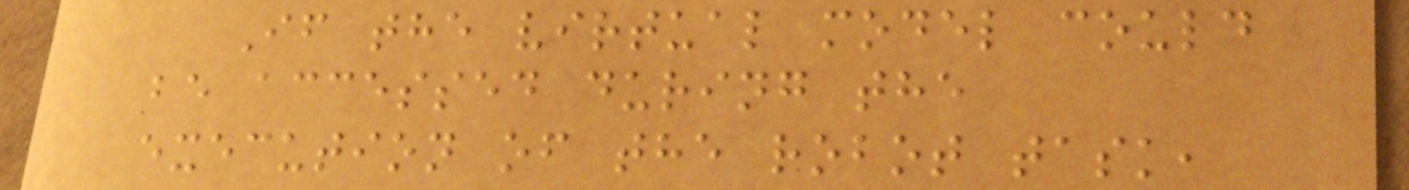If the virtual model could
be accessed during the
execution of the robot task,
